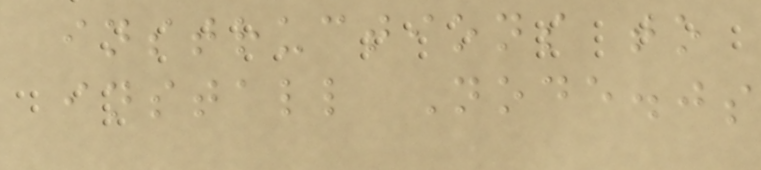instructions to
install Node.js
